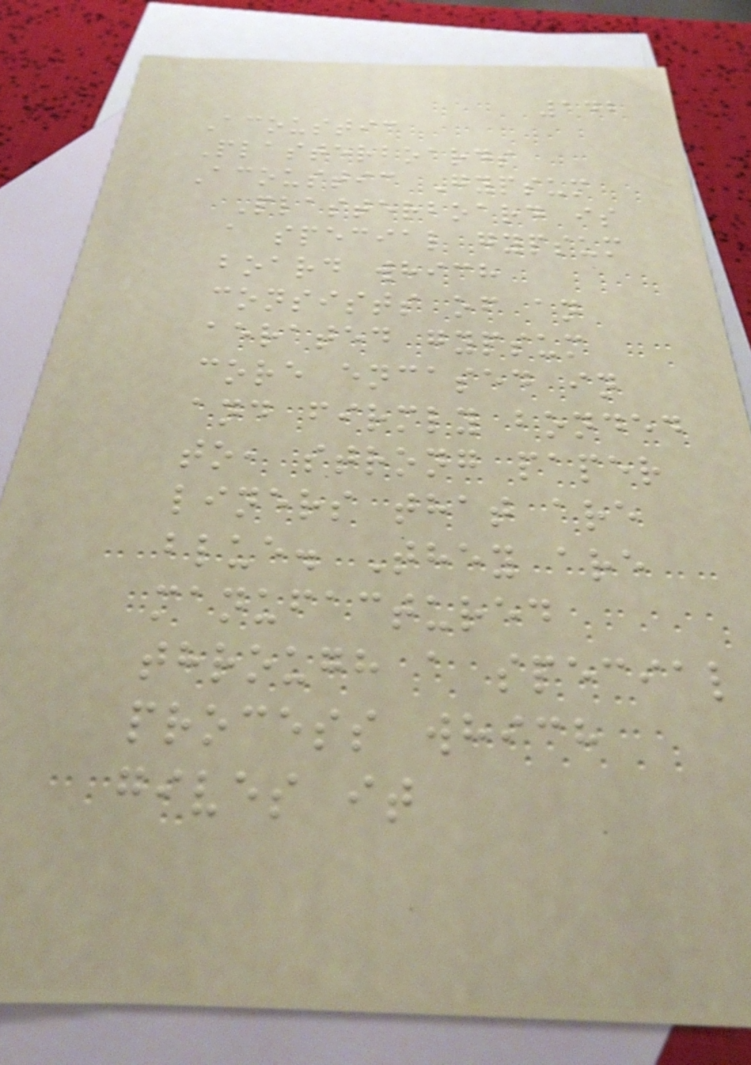142
Acoustic
Plasterboards
Acoustic Gypsum
Plasterboard is
a special gypsum
board which
consists of an
aerated gypsum
core encased in
and firmly bonded
to, strong paper
liners that are
blue. They are
manufactured
through a special
process which
gives it
